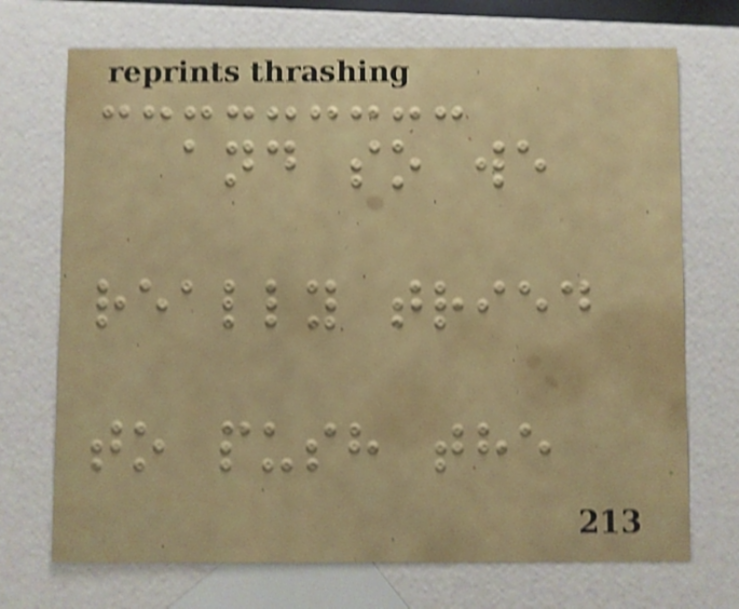and so we
really tried
to push the
